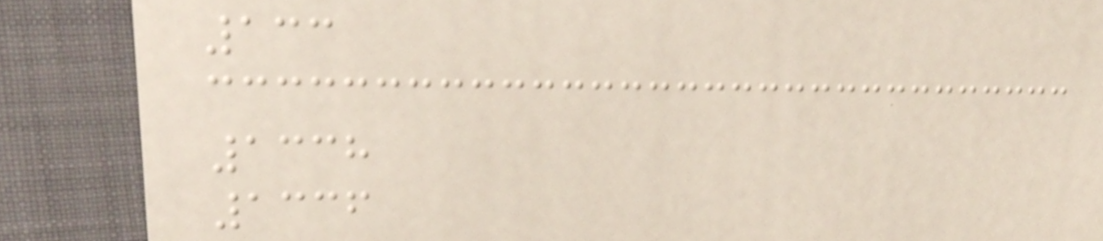133
1338
1336
